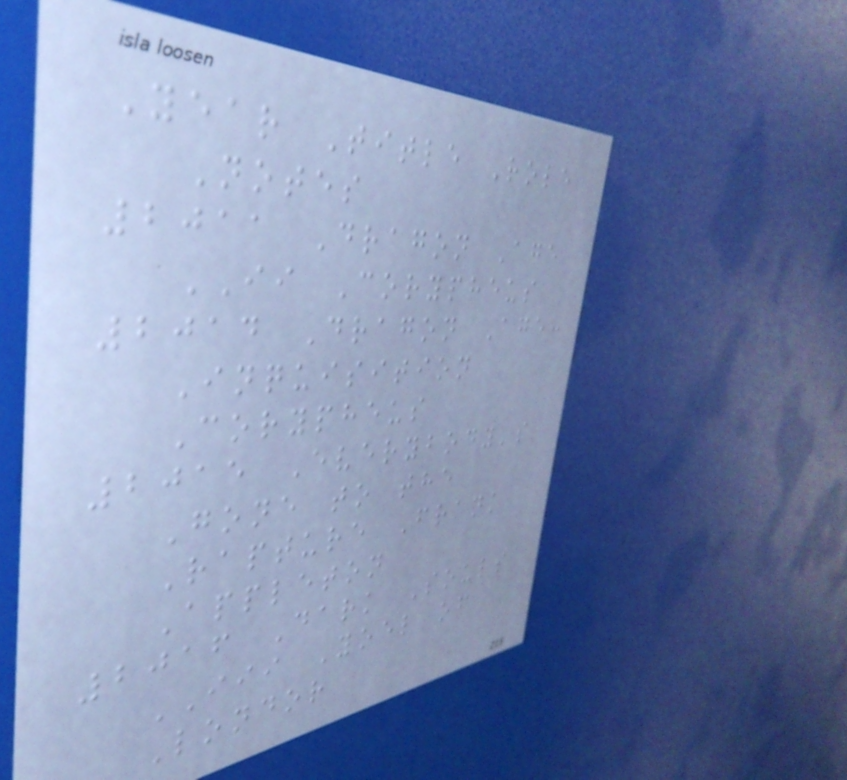Year Title Role
Notes
2011 Dragon Age
II Corypheus
2014 Dragon Age:
Inquisition
Corypheus
2015 Everybody's
Gone to the
Rapture Frank
Appleton
2016 Dark Souls
III Yoel of
Londor
